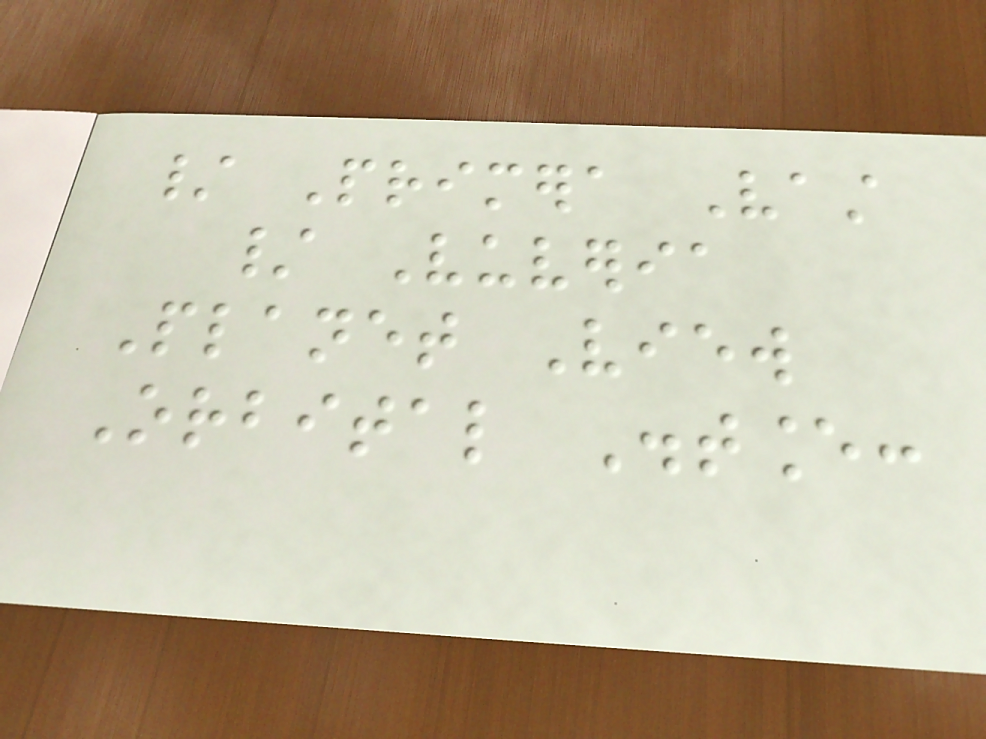/ Primera Vast
/ Vuveria
Planet View
Orbital Distance:
